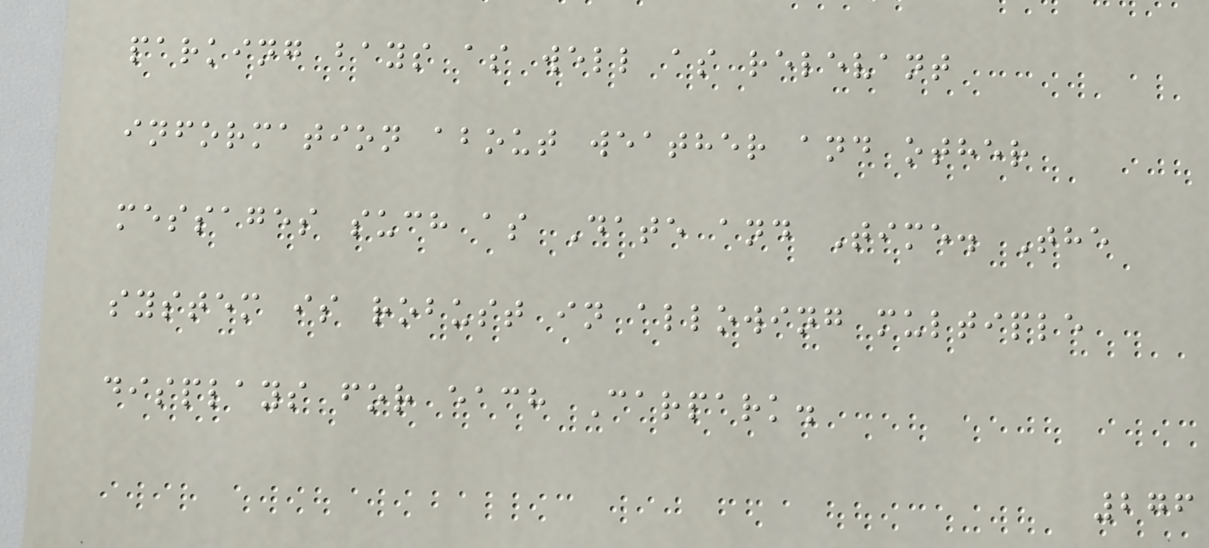parking bays as well as relevant
information about weather and other
messages such as Date and Time. The
system is robust in allowing multiple
displays for each Carpark.
276
